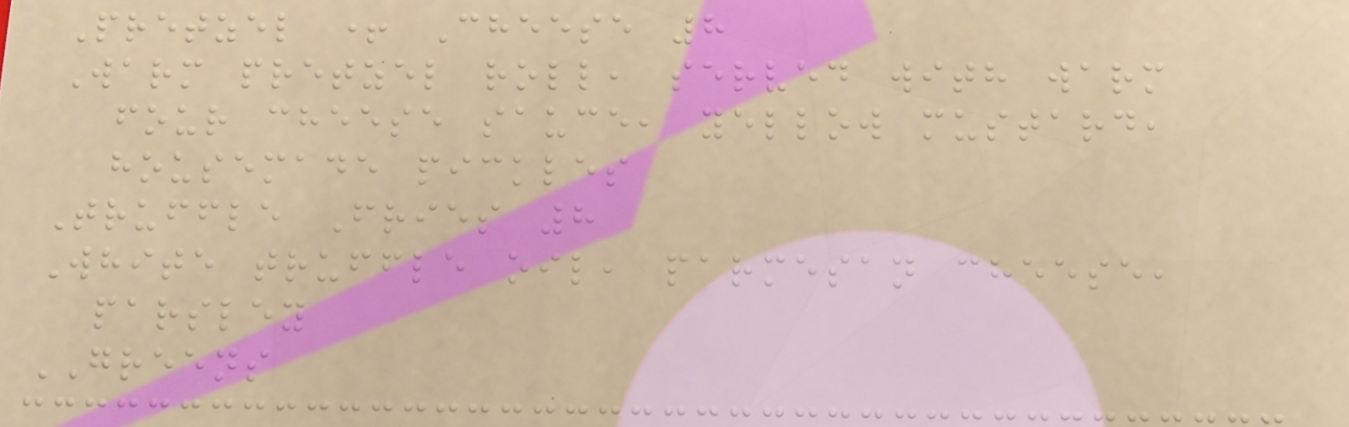Pretzel + Cheese 8
Warm pretzel roll, served with warm
four cheese sauce, yellow mustard,
housemade pickles
Truffle Fries 8
White truffle oil, parmesan cheese,
parsley
GREENS
